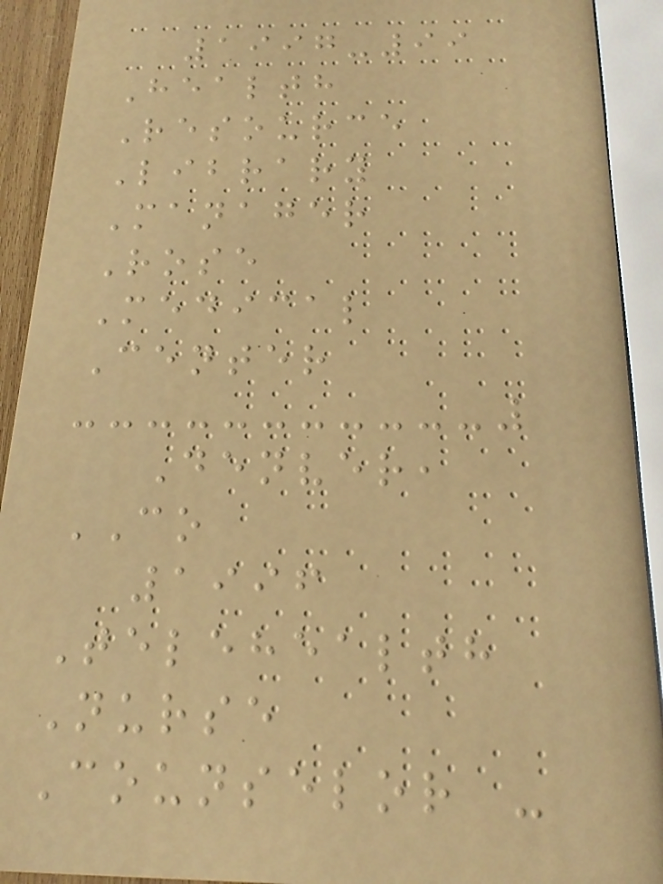1997-99
Health
Resource
Library
Manager
Rose
Medical
Center
Denver,
CO
1996
Telehealth
Nurse
Counselor -
